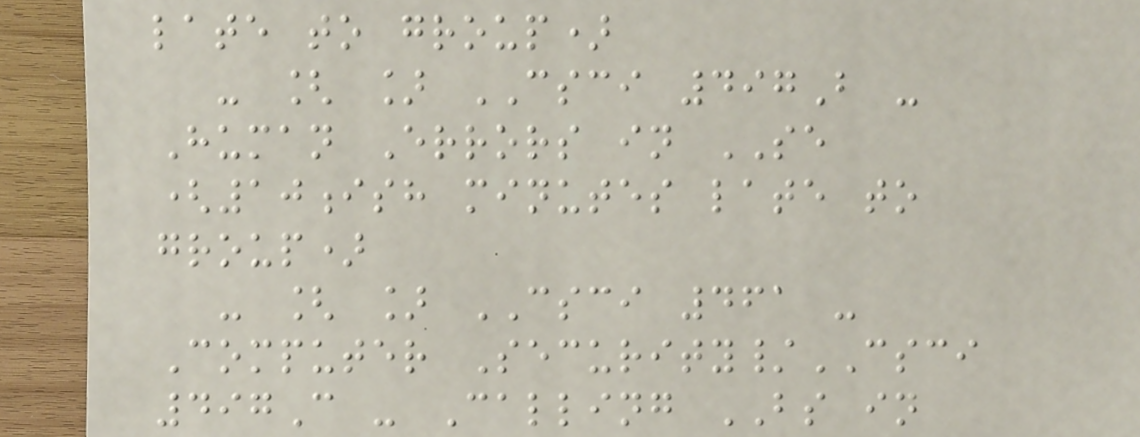late to group)
- [ ] CSCI 497B -
Human Errors in SE
(10ish minutes late to
group)
- [ ] CSCI 461 -
Computer Security/CSCI
497C - Calling BS in
